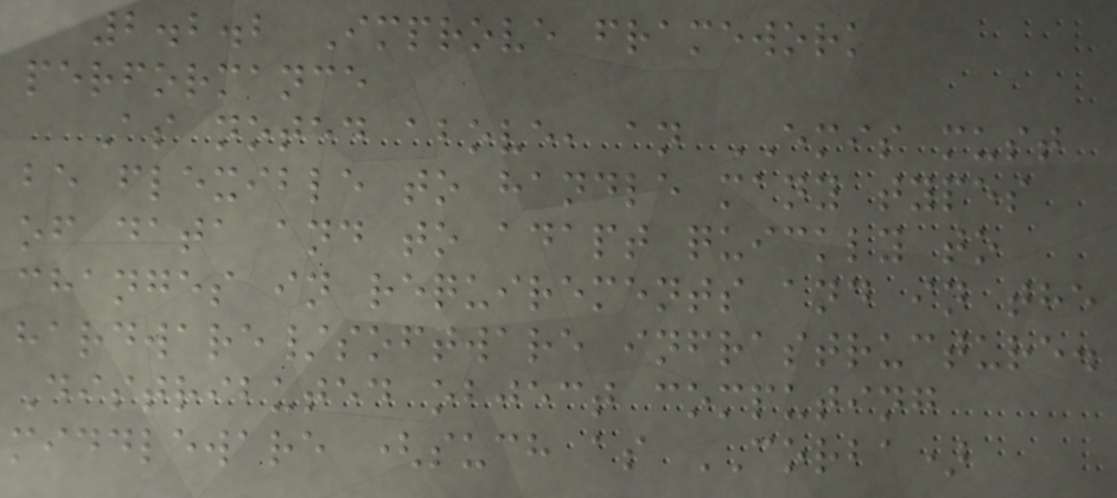2.2.2 Improve framework
performance
As noted above, an EMIS must
be flexible to handle many types
of data and to adapt quickly to
changes in requirements and in the
hardware/software infrastructure.
Distributed object computing
middleware (such as CORBA)
